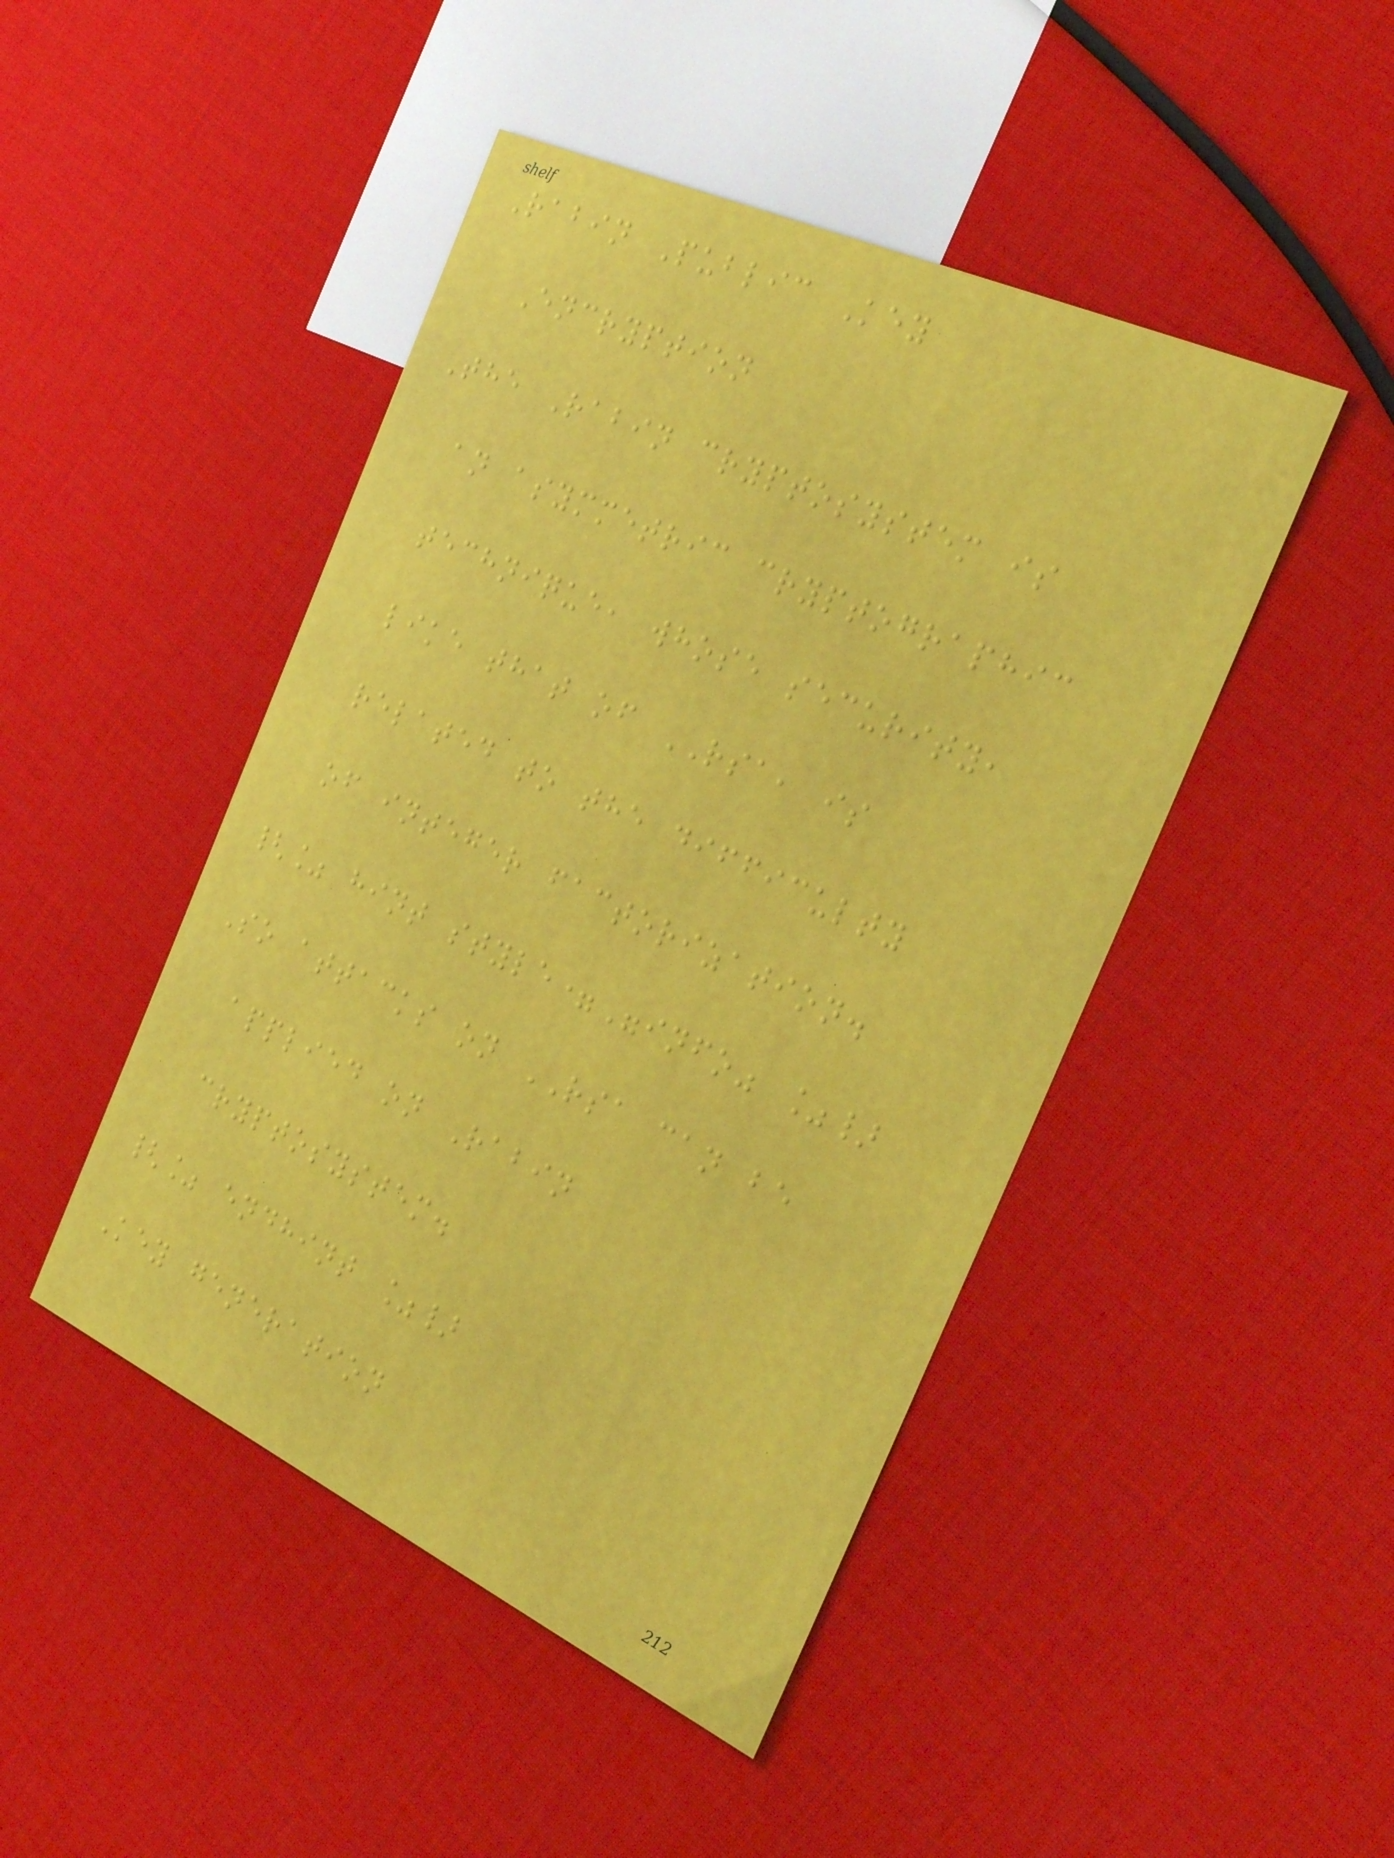Rabin Public Key
Encryption
The Rabin cryptosystem is
an asymmetric cryptographic
technique, whose security,
like that of RSA, is
related to the difficulty
of integer factorization.
{% hint style="info" %}
So attacks on RSA can be
applied on Rabin
cryptosystem.
{% endhint %}
Key generation
